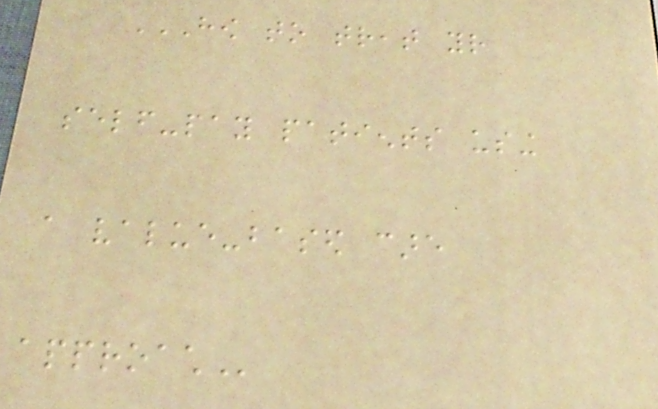HOW TO TREAT YOUR
SELF-PAY PATIENTS USING
A VALUE-BASED CARE
APPROACH
